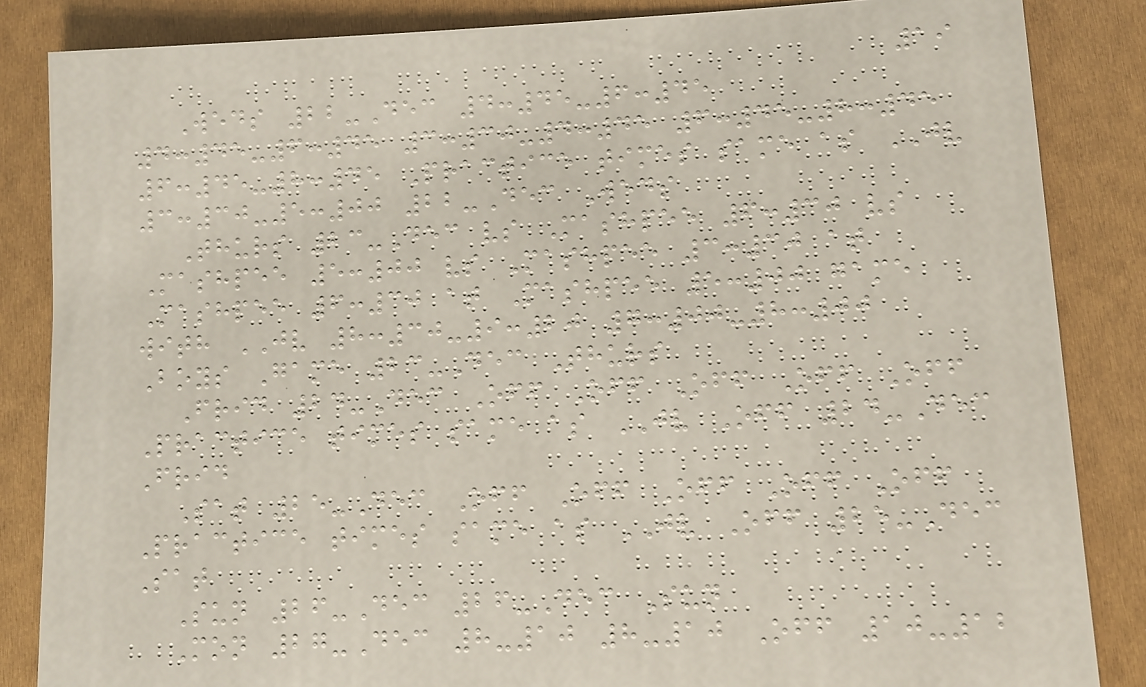19
Weds 22-Dec 4:45-6:45
4:45-6:45 3:30-4:45 6:45-8:45
6:45-8:45 Practice times same as JV
3:30-5:00 22-Dec Weds
Thurs 23-Dec vs Mashpee 6:30 vs
Mashpee 5:00 vs Mashpee 3:30 at
Mashpee 6:30 at Mashpee 5:00 game
with JV 8:30-9:20 7:00-8:00
Boys Game 23-Dec Thurs
Frid 24-Dec Off Off Off Off Off
Practice times same as JV Off 24-Dec
Frid
Sat 25-Dec Off Off Off Off Off
Practice times same as JV Off 25-Dec
Sat
Sun 26-Dec 26-Dec Sun
Mon 27-Dec 8-10 8-10 Off 10-12
